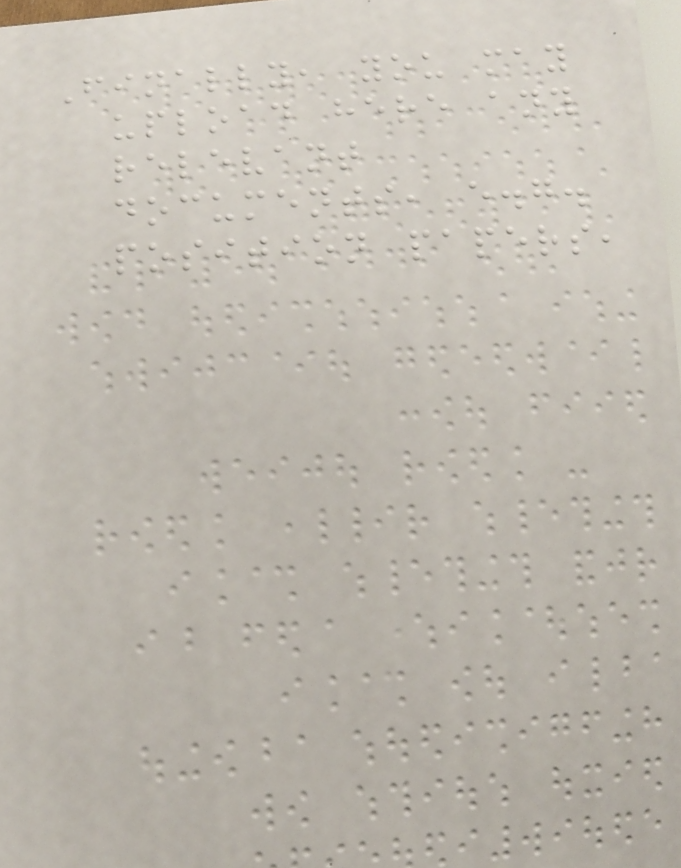Finally, you may
upload here any
relevant
documents, e.g.
position papers,
